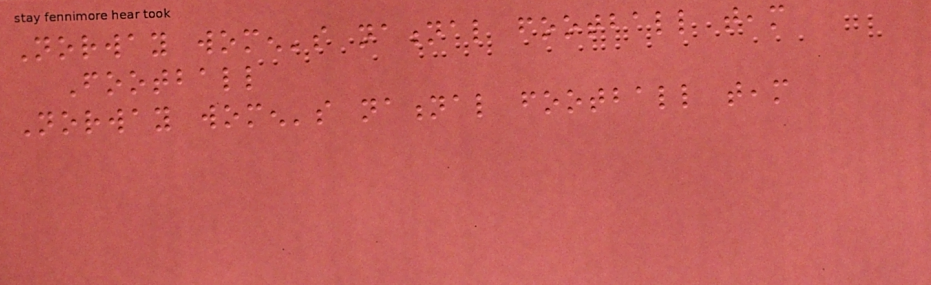Norway women's national football team
Football
Norway women's national football team
